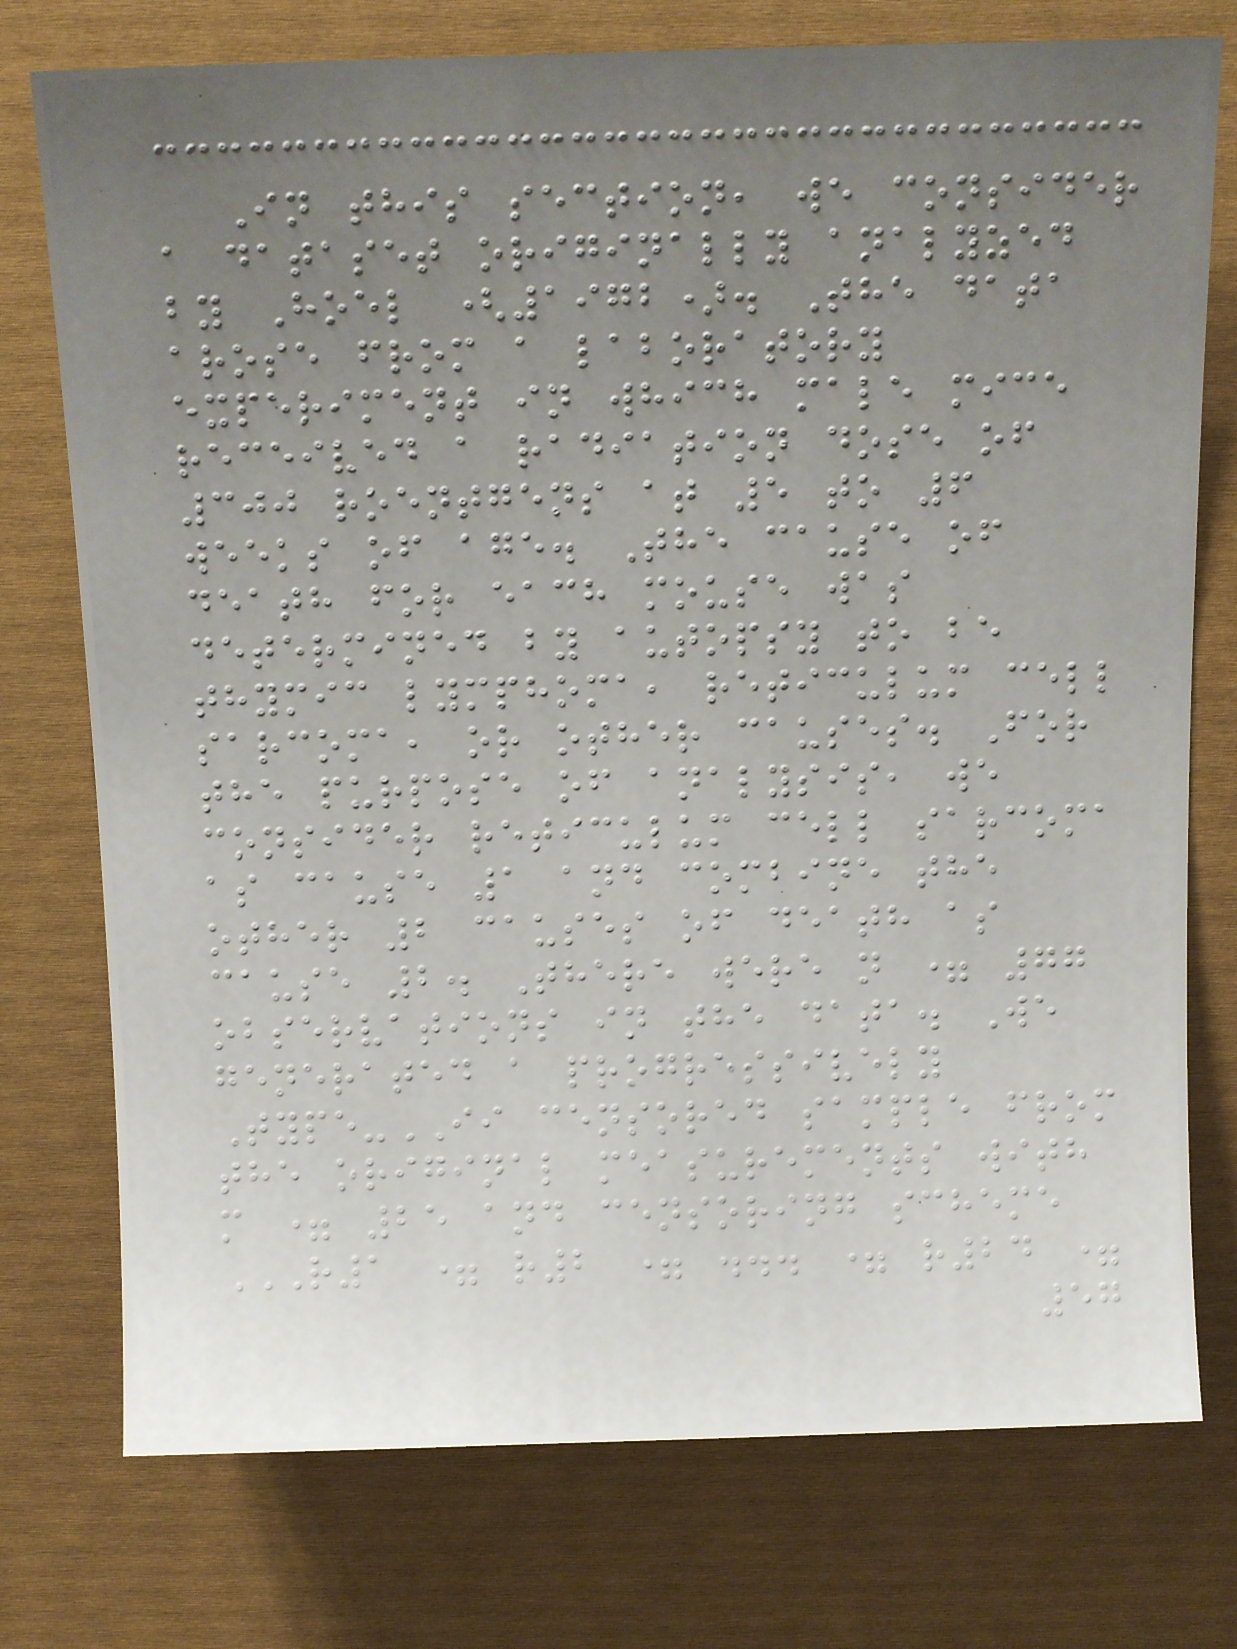In this section, we consider
a dataset originally analyzed
by Hoel (1972). The data
arose from a laboratory
experiment in which male mice
received a radiation dose of
300 roentgens at 5 to 6
weeks of age. The cause of
death for each mouse was
determined by autopsy to be
thymic lymphoma, reticulum cell
sarcoma, or other causes. For
the purpose of analysis, we
consider reticulum cell sarcoma
as cause 1 and combine the
other 2 causes of death as
cause 2. There were n = 77
observations in the data. We
generated a progressively
Type-II censored sample from
the original measurements with
m = 25 and censoring scheme
R1 = R2 = ... = R24 =
57
